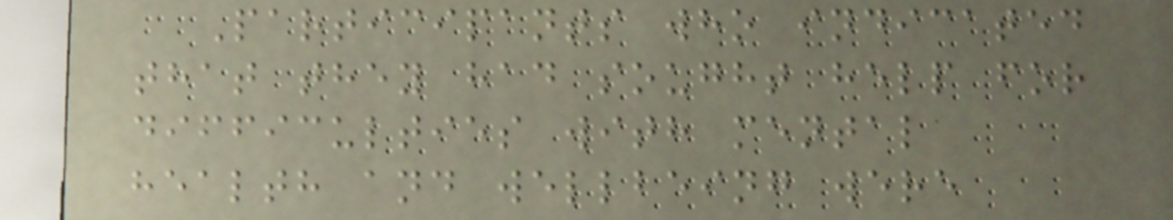Participants who indicated
that they had sought help for
difficulties with mental
health and wellbeing were
